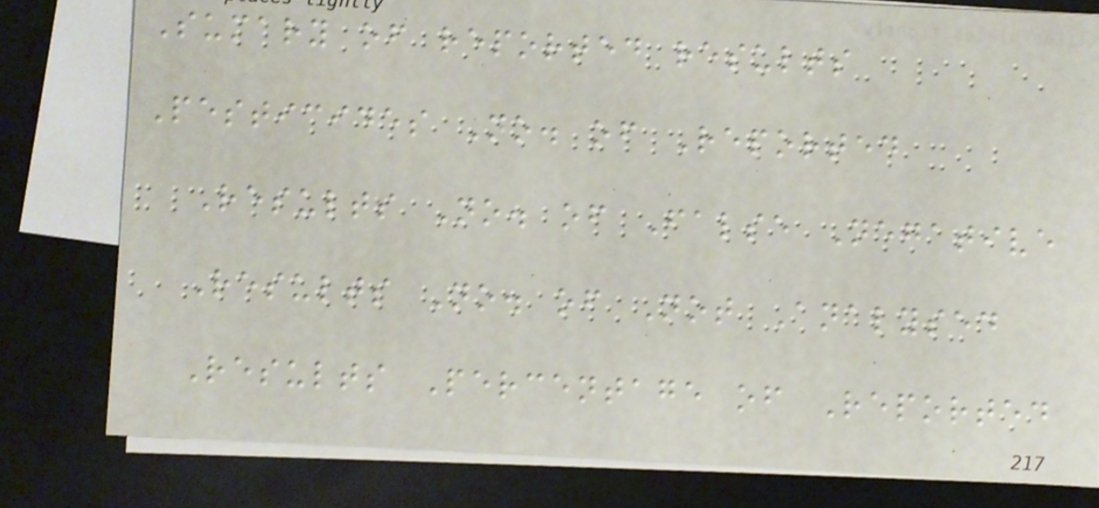Sumary of reported results
Pesticides No. of Reported
Results No. of False Negative
Results No. of Not Analysed
Results Percentage of Reported
